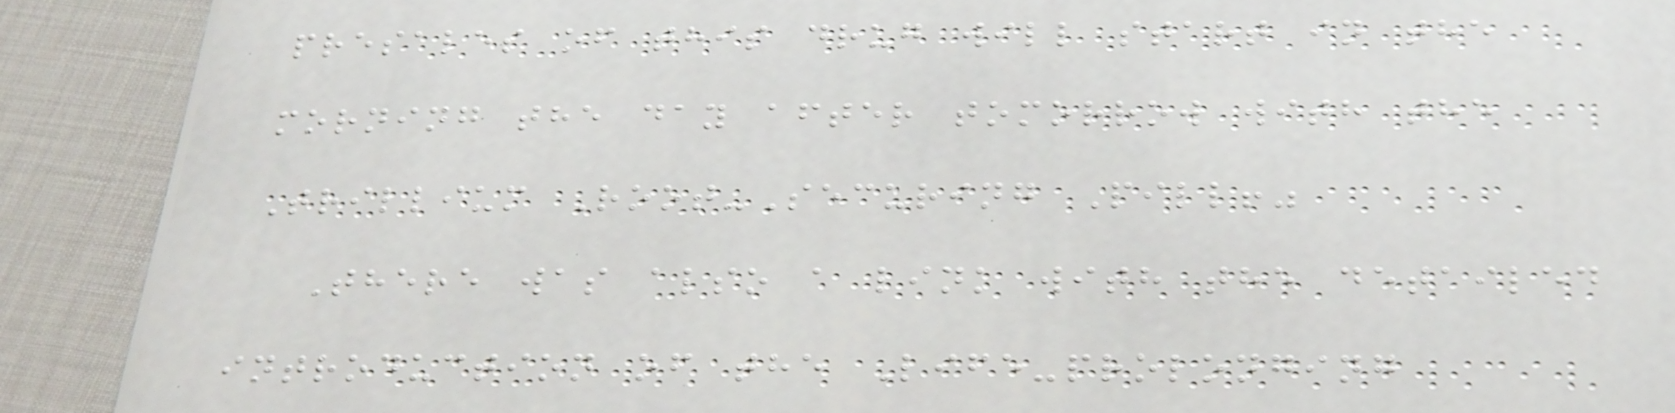presales of this drug will start in the
morning the day after tomorrow with the
Trillium Root-Securing Pill!"
There was also a link with the detailed
introduction of the Life-prolonging
